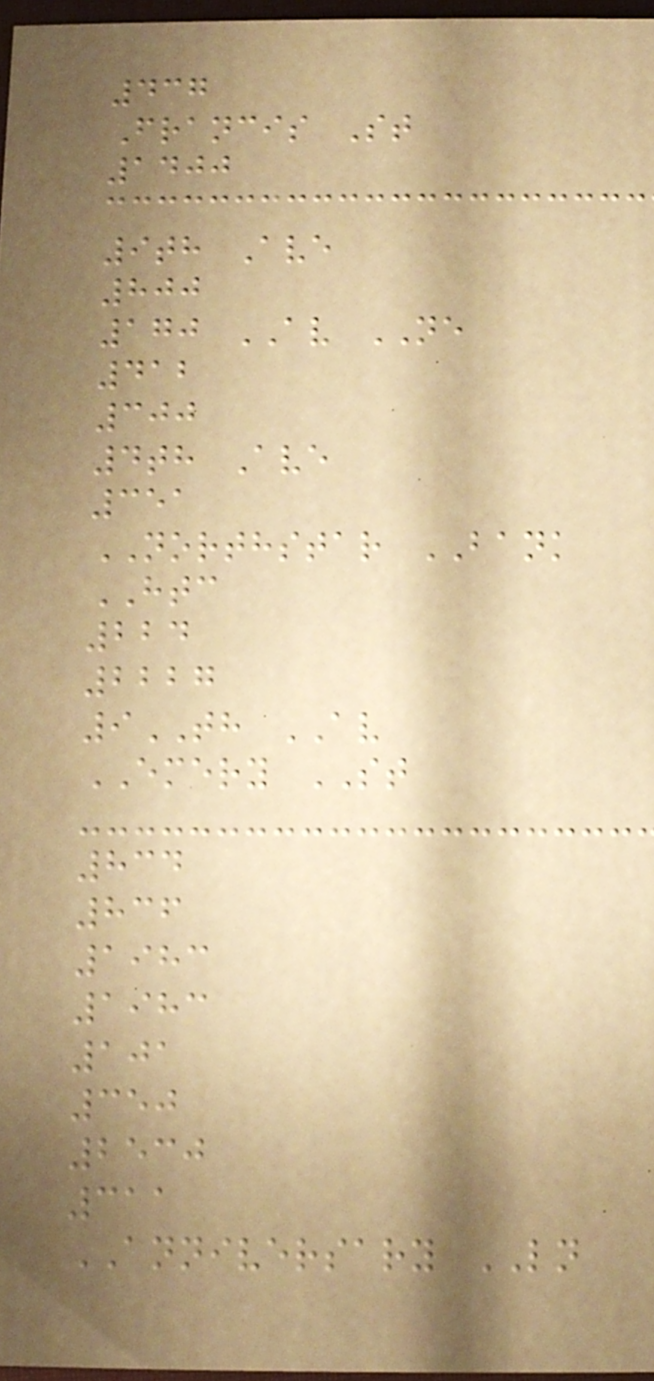437
Francis St
1400
9th Ave
800
170 AV NE
412
300
4th Ave
351
NORTHSTAR BANK
HTC
224
2227
9TH AV
EMERY ST
834
836
1983
1983
101
350
2530
311
ANNIVERSARY LN
